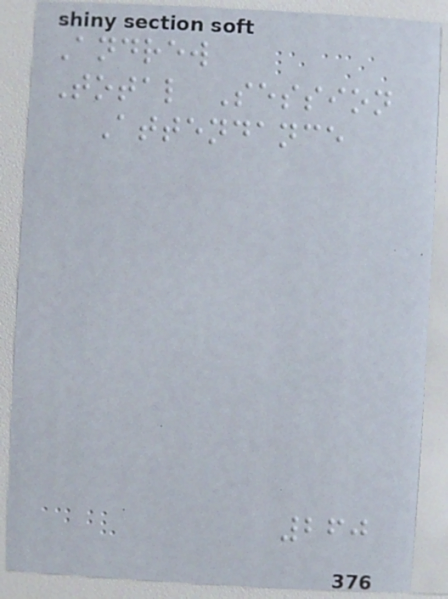Andrew
Total Session
Attendance
260
